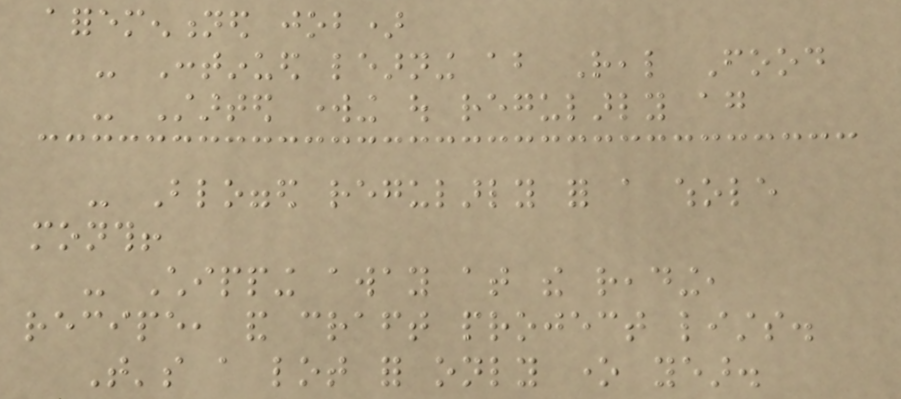aforementioned job)
- Continued learning about Real Food
- Started working out regularly again
- Blogged regularly for a whole
month!
- Chipping away at the reading,
recipe, and craft project lists.
That's a lot for only one year.
